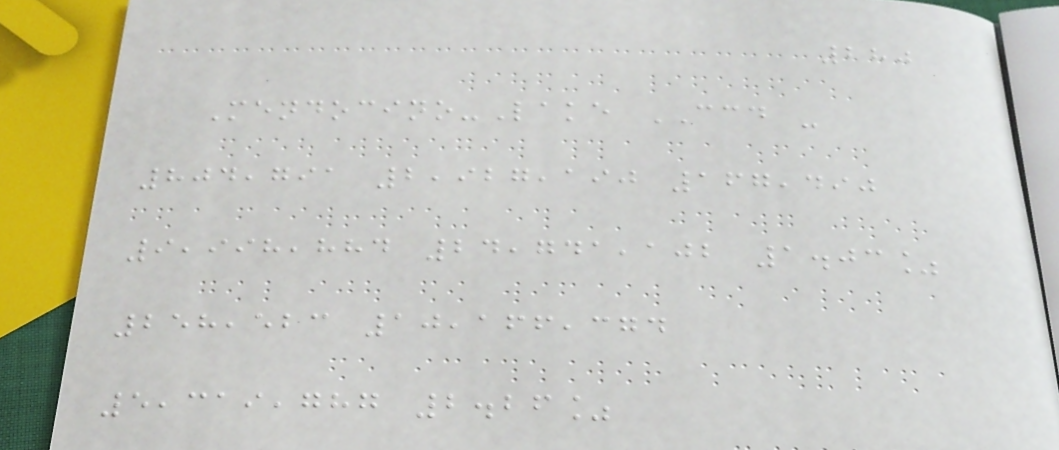280
Mendocino-Lake CCD -
804,791 2,927,190 167,490
9,998,884 24,741,102 1.03%
258,523 10,166,374
5,319,787 2.26%
